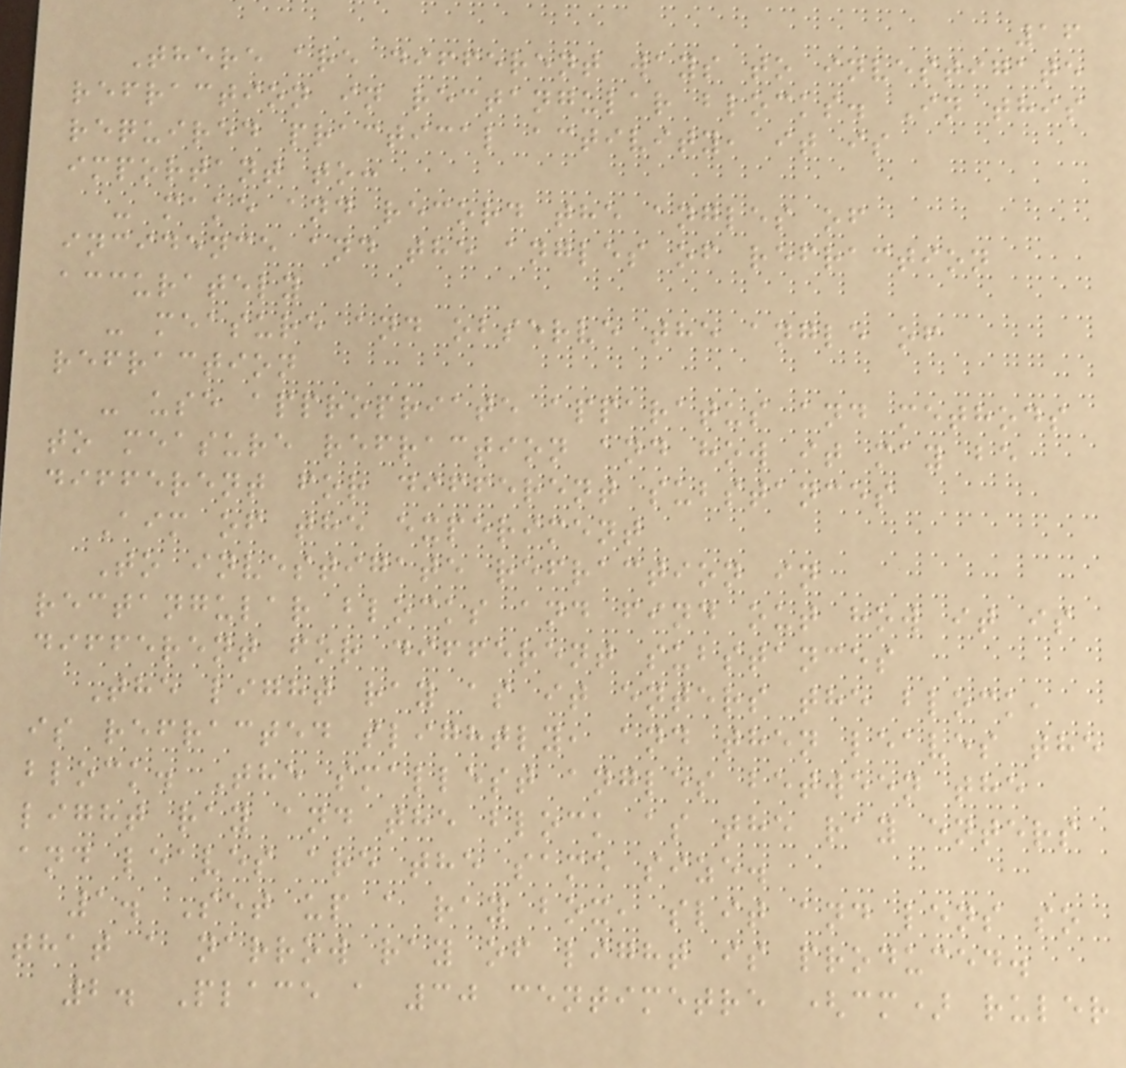16
There are different ways to investigate
refraction in rectangular blocks. In this
required practical activity, it is
important to:
- make and record the angles of
incidence and the angles of refraction
accurately
- measure and observe the angle of
refraction
- use appropriate apparatus and methods
to measure refraction and how it may be
different for different substances
Aim of the experiment
To investigate refraction in
rectangular blocks and find out how it is
different for different substances
The light ray as it enters the block,
is refracted slightly, and then leaves the
block. The smallest angles between the
light ray and the block as the ray enters
and leaves are the same size.
1. Set up a ray box, slit and lens so
that a narrow ray of light is produced.
2. Place a 30 centimetre (cm) ruler
